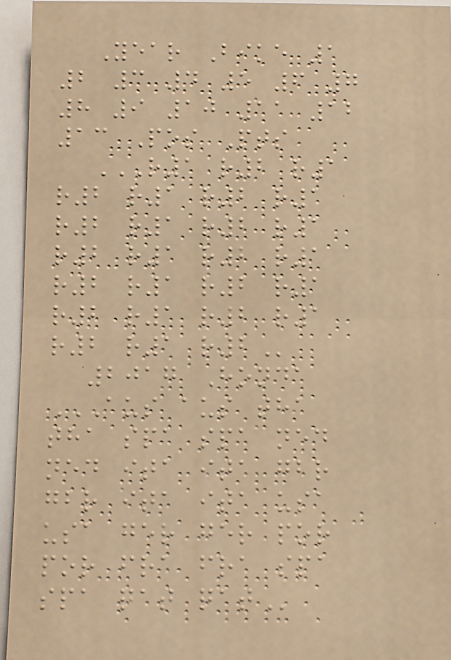Year Bike 1
2 3 4 5 6 7
8 9 10 11 12
13 Pos Pts
R1 R2 R1
R2 R1 R2 R1
R2 R1 R2 R1
R2 R1 R2 R1
R2 R1 R2 R1
R2 R1 R2 R1
R2 R1 R2
2017 Honda
AUS AUS THA
THA SPA SPA NED
NED ITA ITA GBR
GBR ITA ITA USA
USA GER GER POR
POR FRA FRA SPA
SPA QAT QAT
